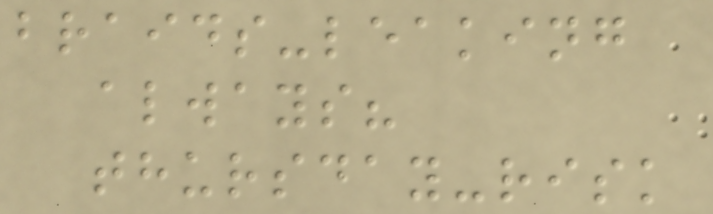braids-leaking
always?
thursday-risk
